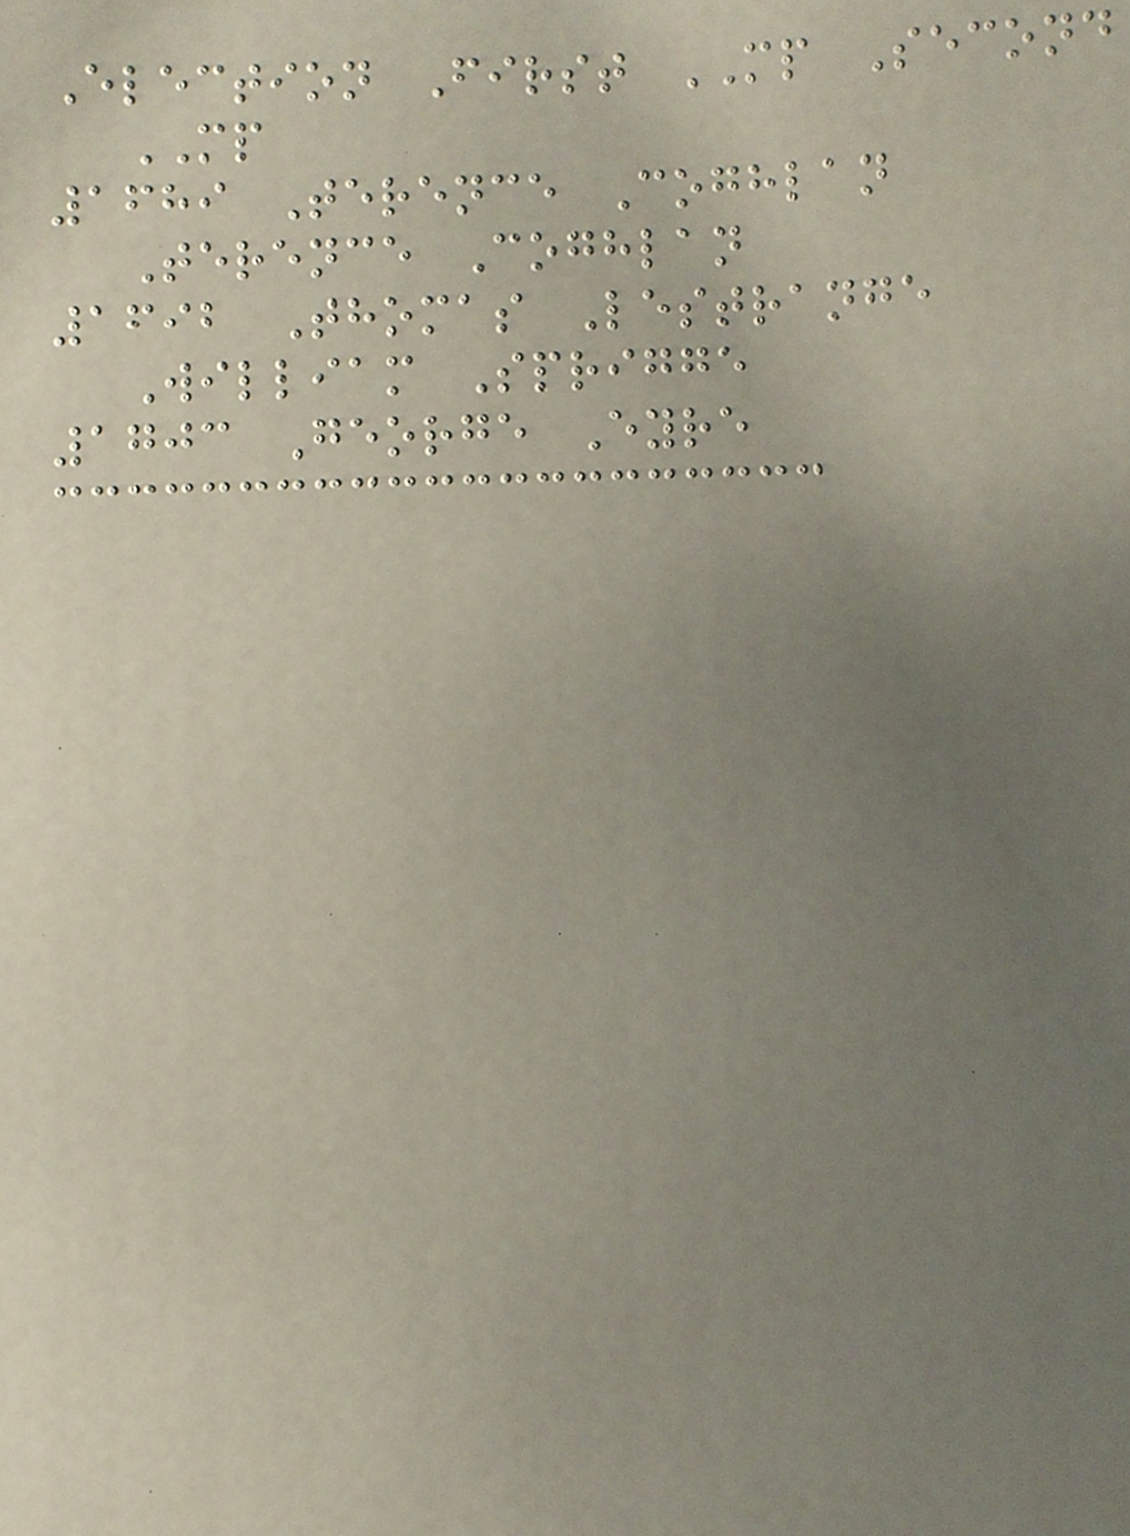Election First MP Second
MP
1689 Terence Coghlan
Terence Coghlan
1692 Thomas Lestrange
William Sprigge
1703 George Eyre
